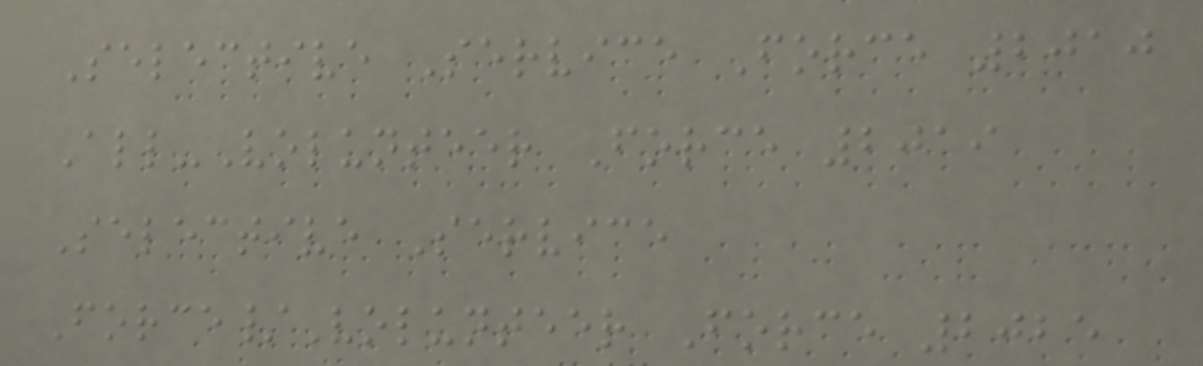Selective Service Force 2010
All-Volunteer Force 2019
Selective Service
Force/Volunteer Force 2025
